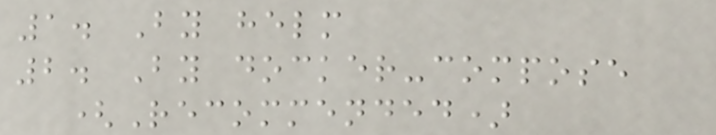1. By helm
2. By docker-compose
(Recommended)
